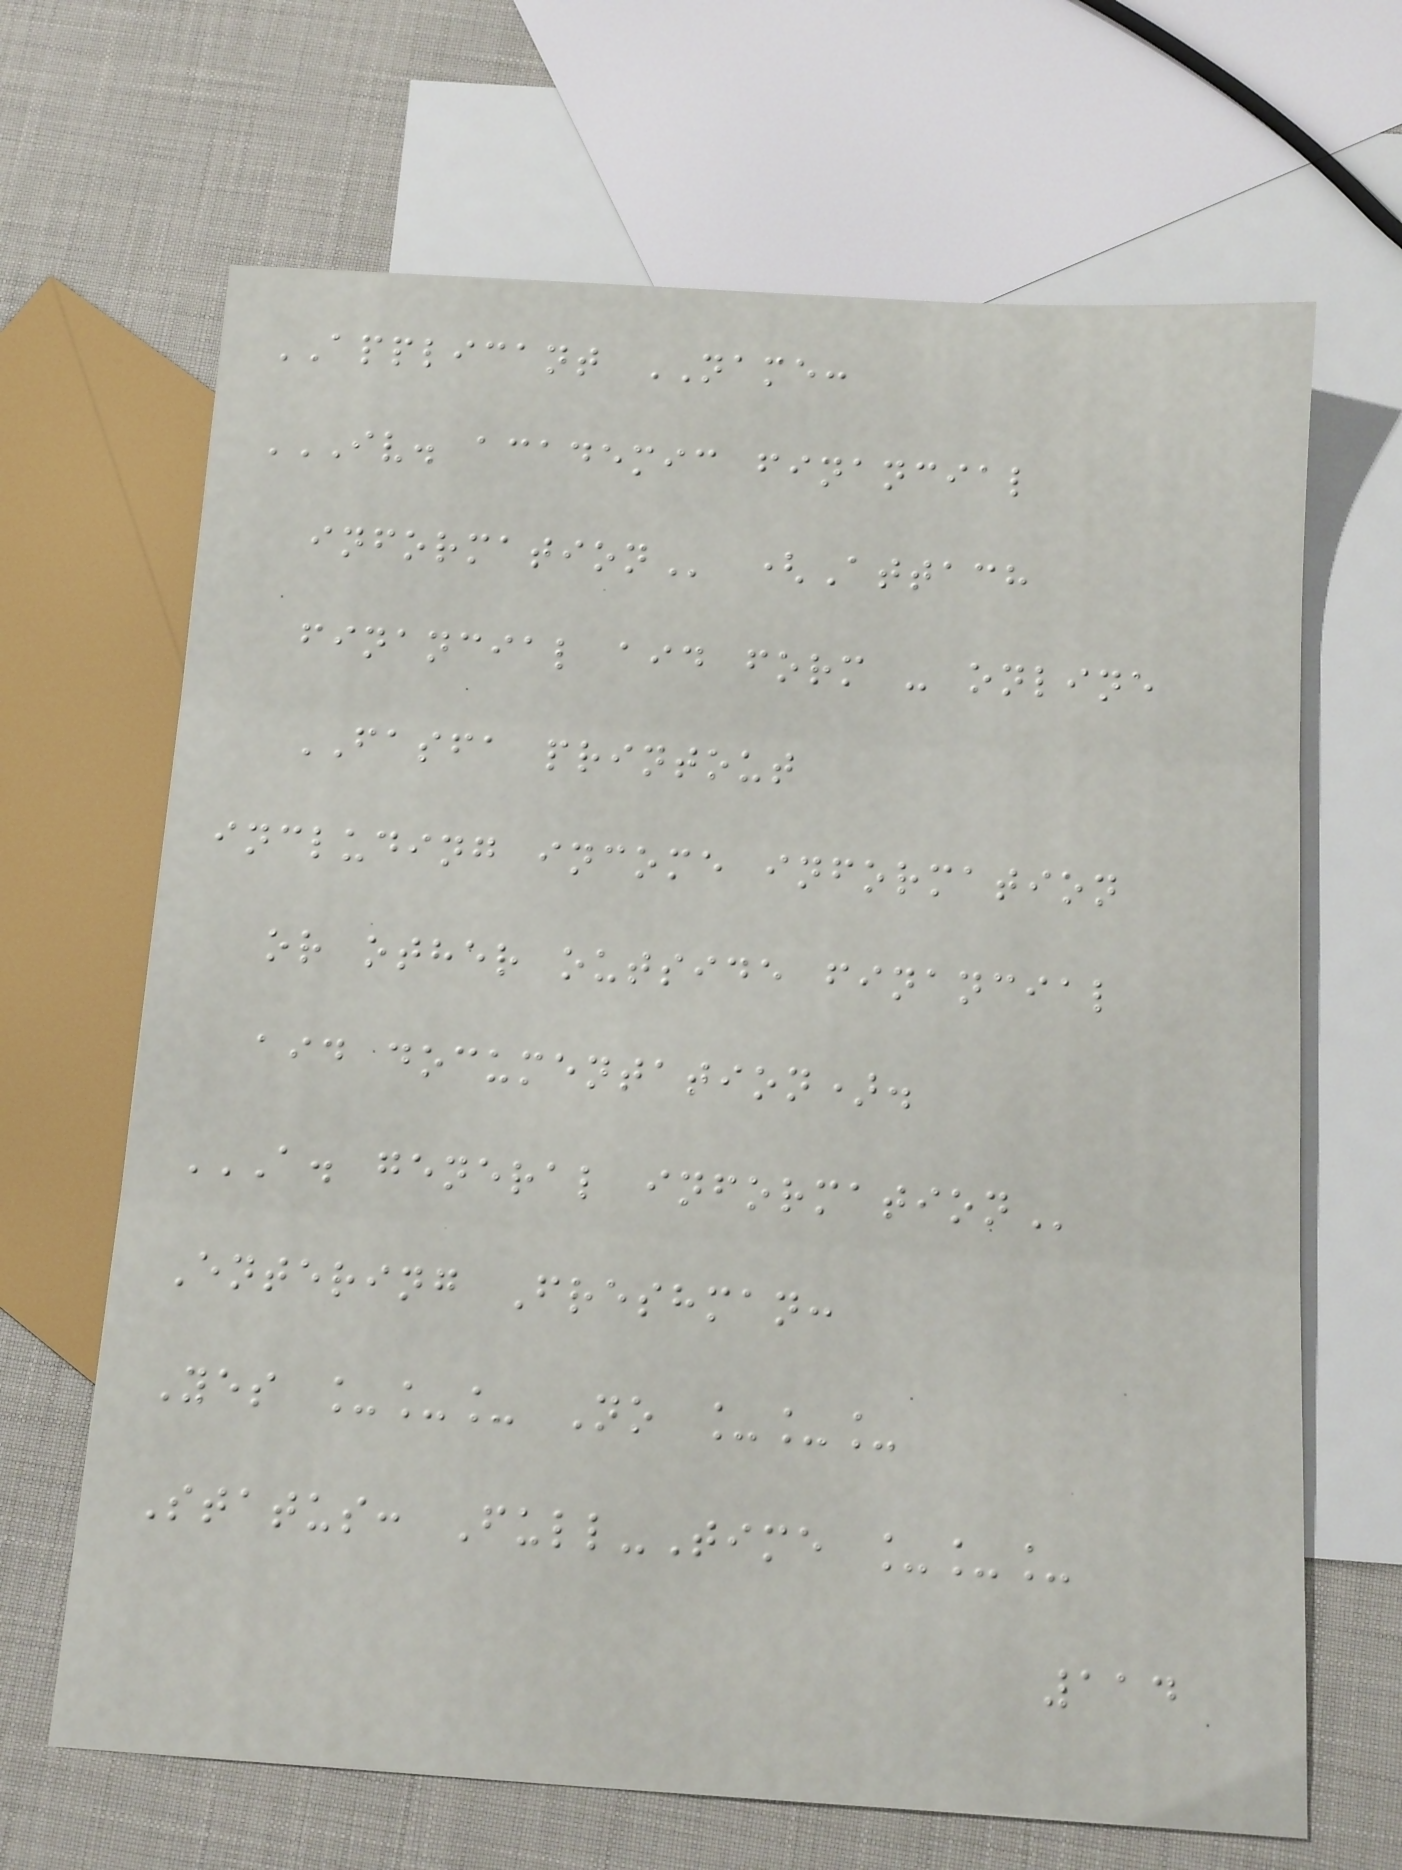APPLICANT NAME:
IV. ACADEMIC FINANCIAL
INFORMATION (Attach
financial aid form - online
FASFA printout
including income information
or other outside financial
aid documentation).
A. GENERAL INFORMATION
Entering Freshman:
Yes ___ No ___
Status: Full-Time ___
114
